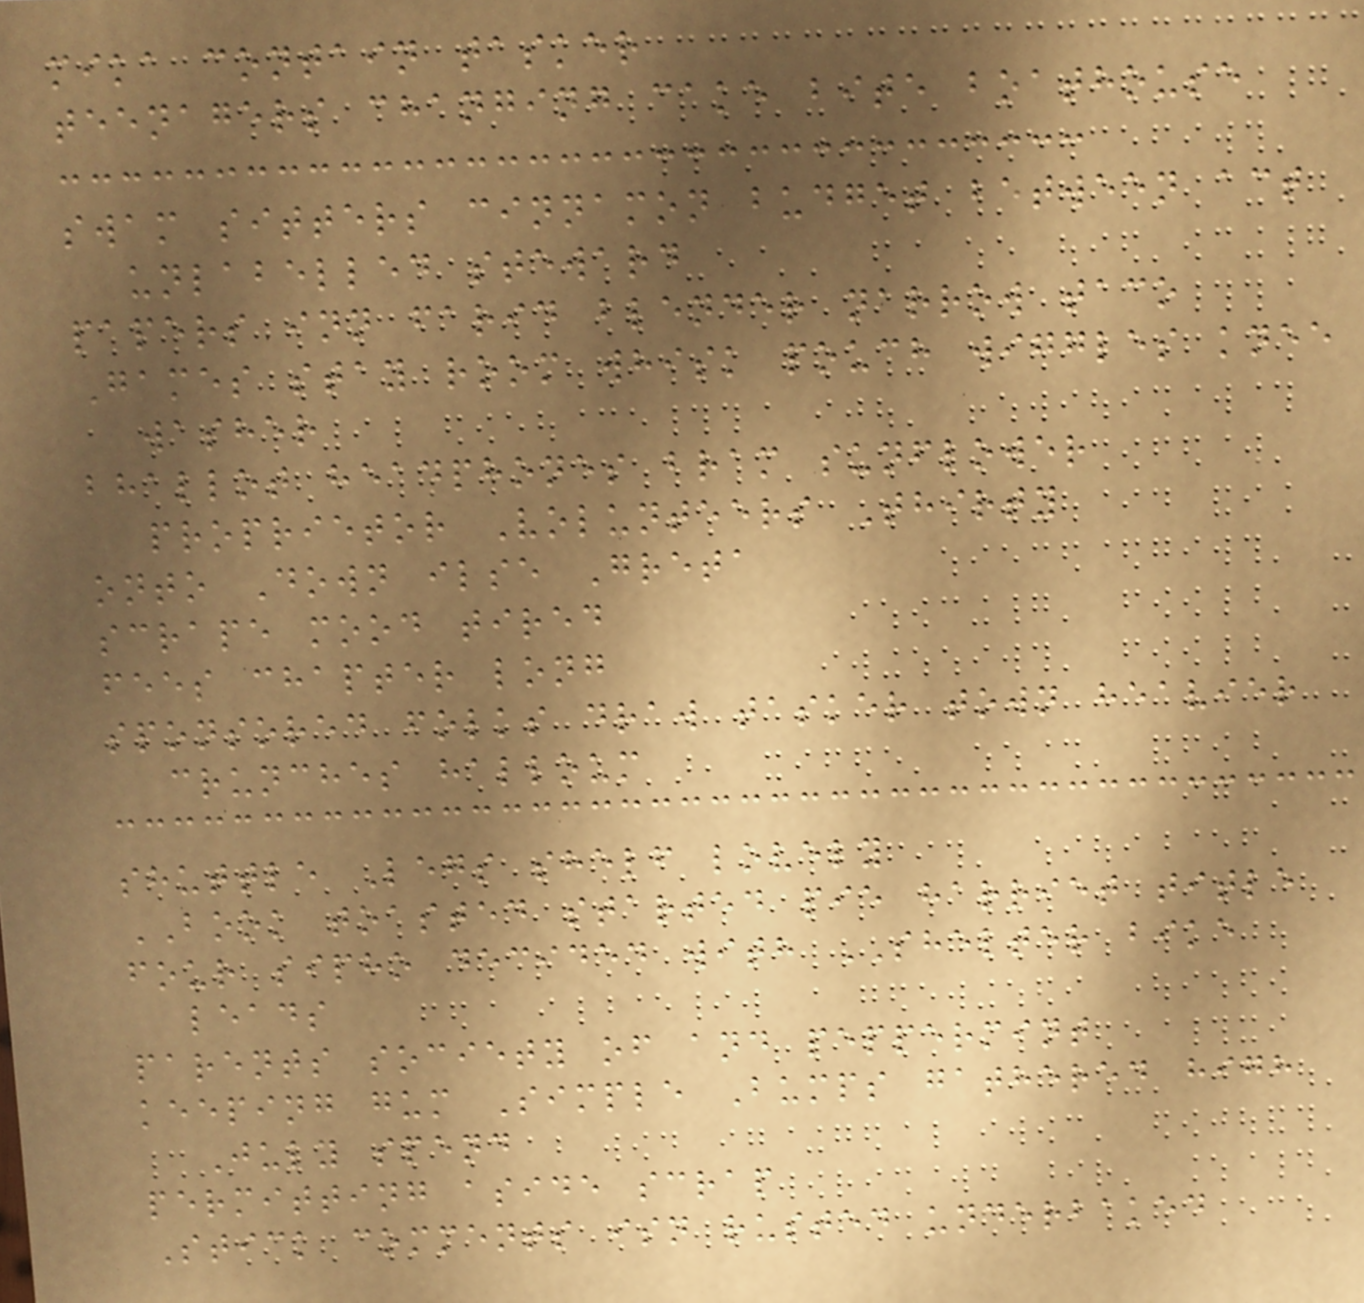mika contain tasker
teenagers changing cake bite boathouse
swam sitters cinnamon budget between act
unlabelled steward
papers inn farid blender narrow taco
Games stay room whisk pouch wiggles knee
washer
bhallot headphones bram sunflower
proprietor Volunteers Thirty
onto Down ilse Greta
scrape mood tired
fees chapter long
sponsored folks draw tasker town heavier
crunches halloum
shuttle Legs shelf lovely
BOOK toasted started pie harriet title
four sipho decided with SHELTER bike
leads
parents society of and peppermint
keeping gum Simple Bumps gathered high
July spend
permitting aside scrap
Stick comments isn rusted underbaked
